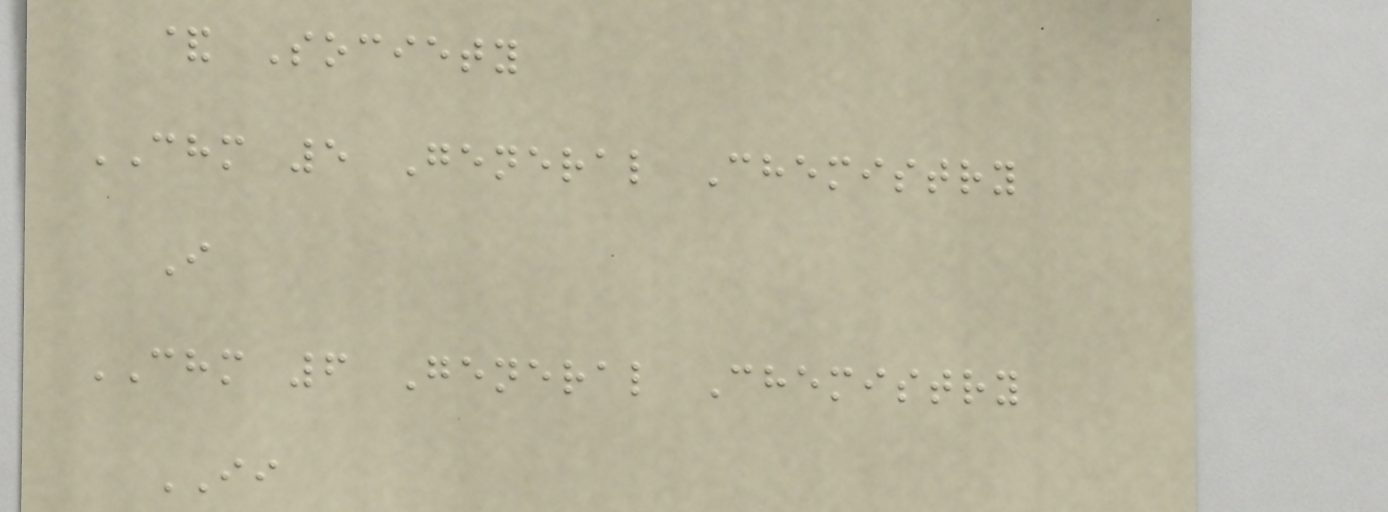& Society
CHM 5 General Chemistry
I
CHM 6 General Chemistry
II
